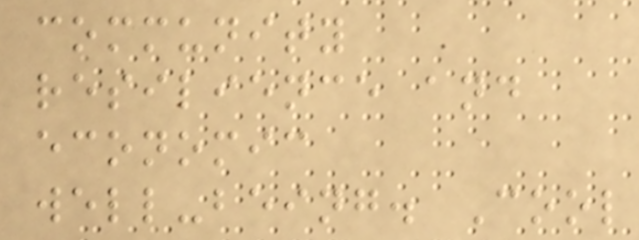community
resilience and
economic
well-being. Cool
